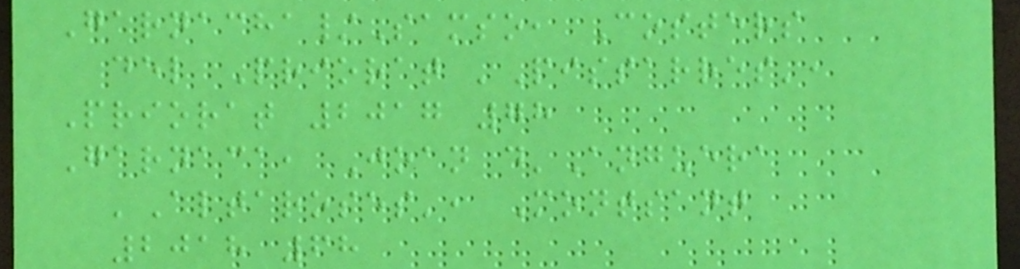Garnacha/Samso, Costers
del Priorat 'Pissarres',
Priorat 2017 78
Garnaca, Joan d'Anguera
'Altaroses', Montsant
2018 68
